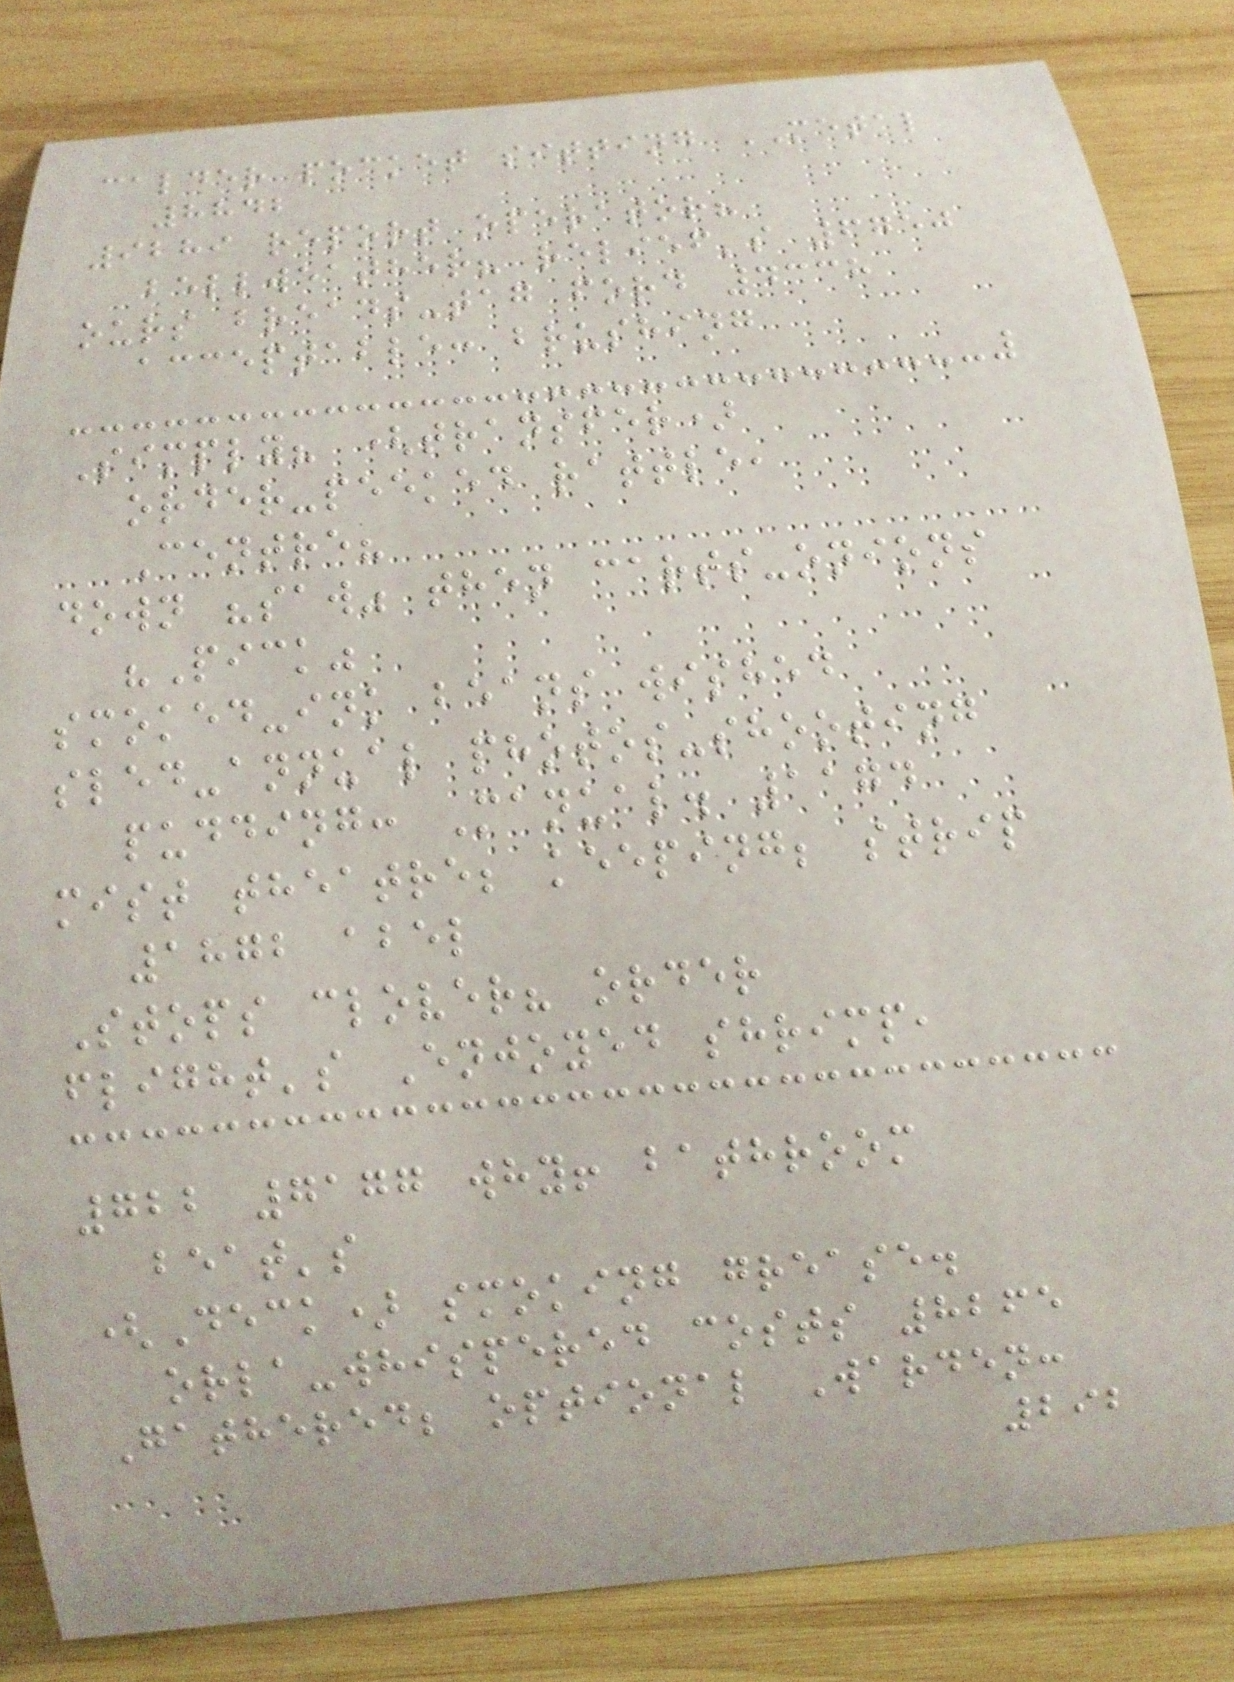calder pocket sitting METAL
8842
9289 report operator?
bellweather? relief's 6750
ours breads-tag ford 4338
acceptable: brushing
Simply? (transfer)
order-peeked rattle,
Centre?
down "saw" then carts-onions
"Pick"
smoked-ink beans wished
sled-annual photos-shooting
pudding: Manual. 1174
mist theatre; keeping; strip
1872 abel
Stops clover? order
flight's Enjoyed shrimp,
722 7177 why! bathroom
beat's
(Deck) smoking grease.
orla-whispered costs 8265
Gathered; optional Warden:
292
